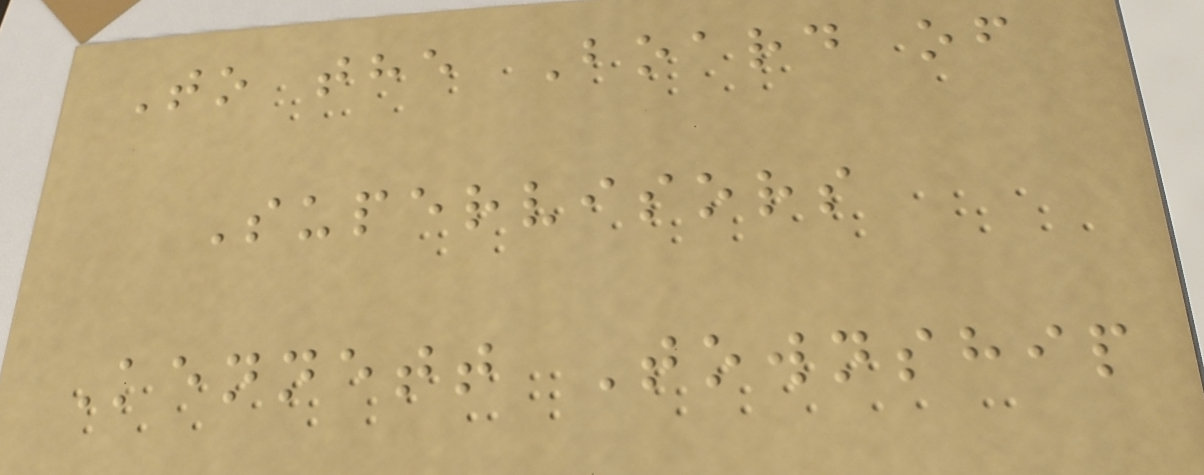To the Board of
Supervisors
Kennett Township
